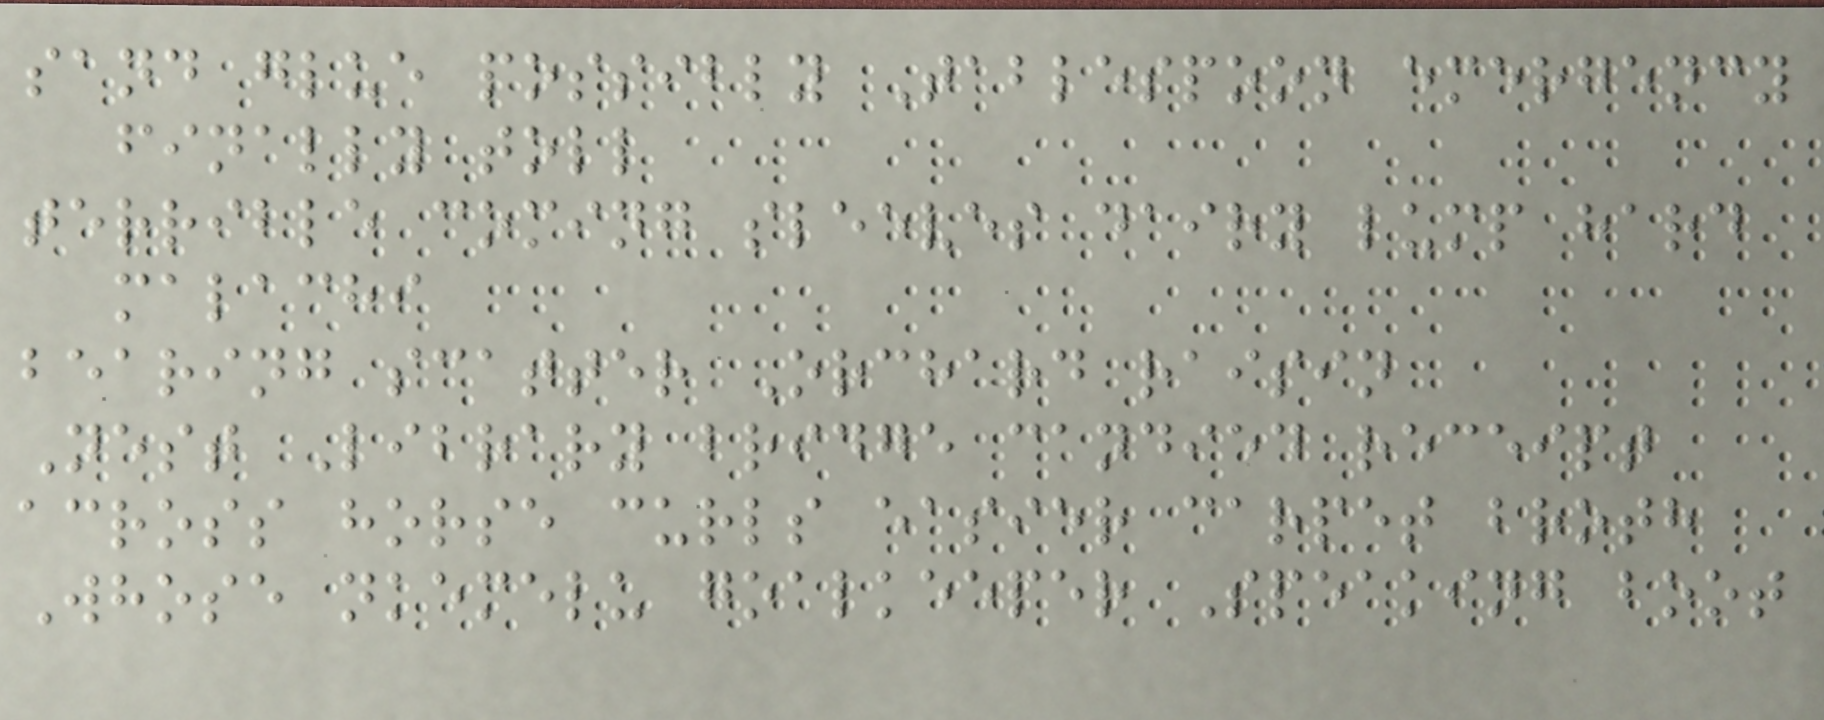sand glue possibly Tablespoon emergency
finally toll
terrible coming sleeves dairy lump hard
malachi
bearing scatter Orchard raisin
Nest Library bridge candied receipt
across horse curls easier carpet broth
Whose nkemelu goalkeeper Speaking boot
